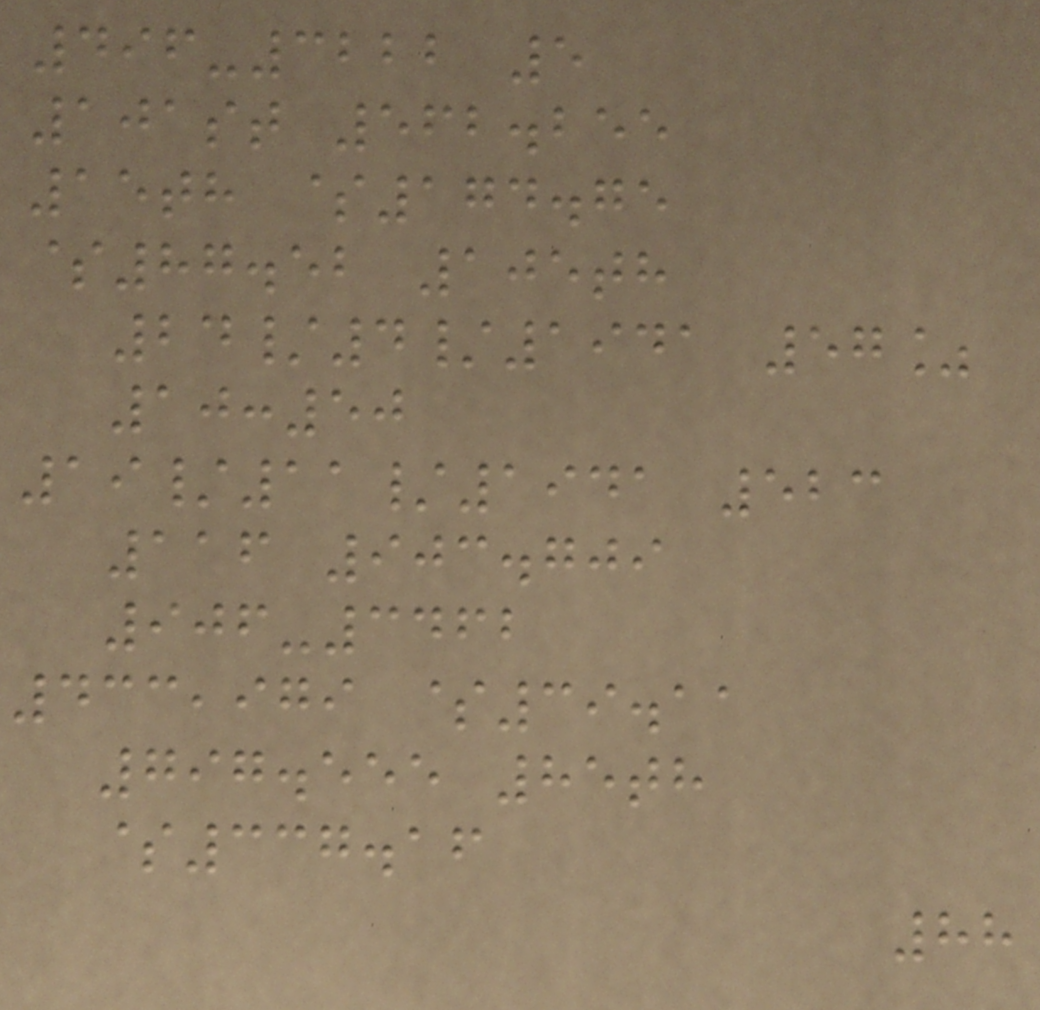496-3222 5
101st 562.255
15th $174.75
$87.52 105th
24/4/1941 57%
10:50
19/11/1941 523
116 903.709
906-3462
433,979 $39.11
797.555 85th
$337.16
88
